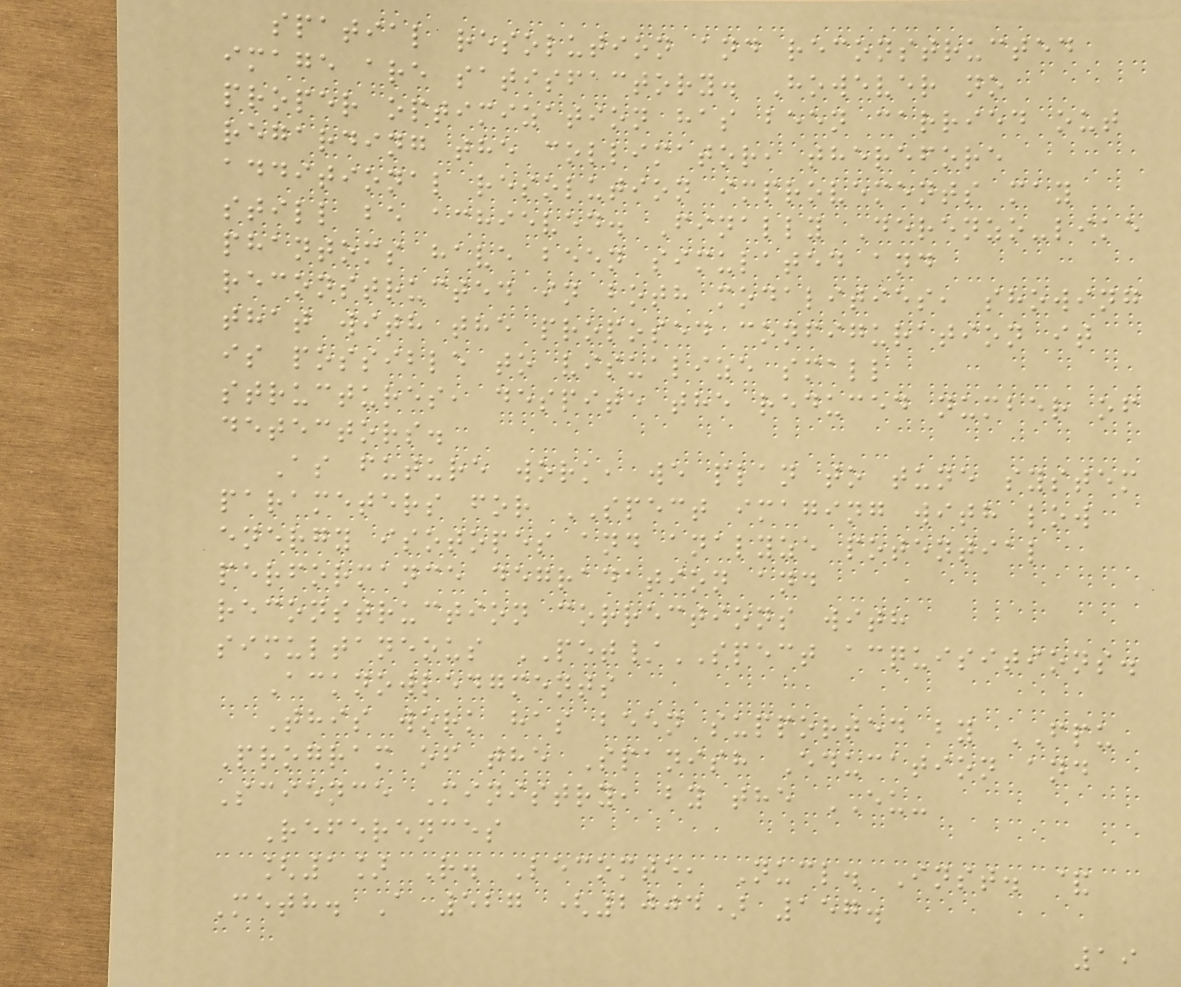spatial resolution and reconstructed
image are satisfactory. However no
proper optimization has been carried out
regarding the collimator, therefore
additional resolution improvements may
still be achieved. Finally Derenzo-like
phantoms have been simulated and
reconstructed in both modalities, showing
that with the proposed configuration it
is possible to visualize small
structures, despite the reduced number of
detectors.
As future work, we plan to tune system
parameters for SPECT imaging with low
energy isotopes and analyze potential
performance degradation and
reconstruction corrections with
simultaneous PET/SPECT acquisitions.
Acknowledgments
This work has been supported by FPU
Program of the Spanish Education and
Science Ministry, by the EU-
References
[1] R. Lecomte, Nucl. Inst. &
Meth. A 527 (2004) 157.
19
